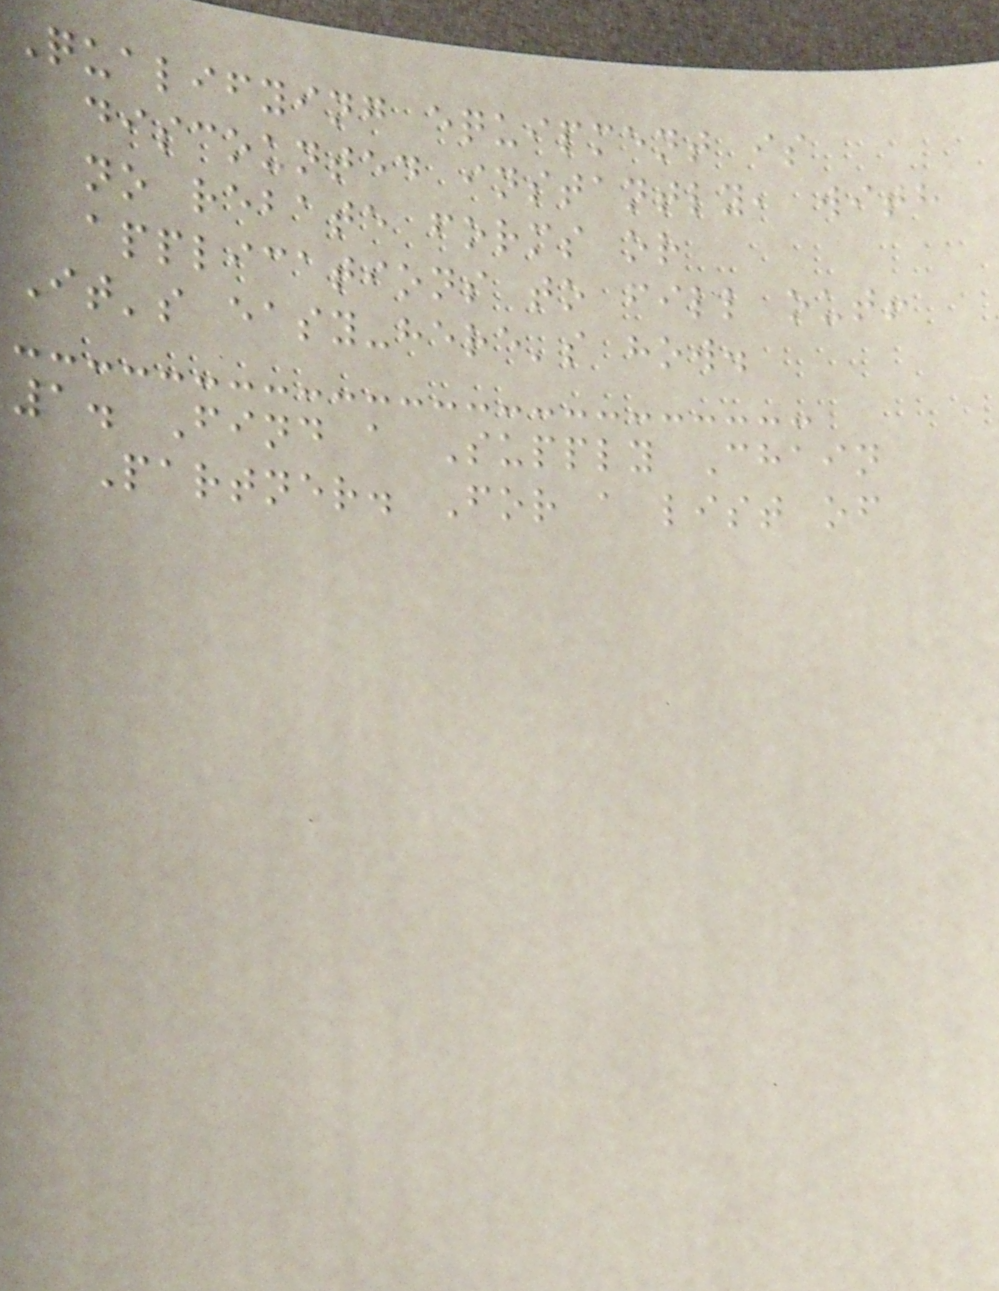Qualifying equipment is
discounted instantly, with
no rebate forms or
applications to fill out!
It's easy-here's how.
1. Find a Supply Chain
Partner. For a list of
